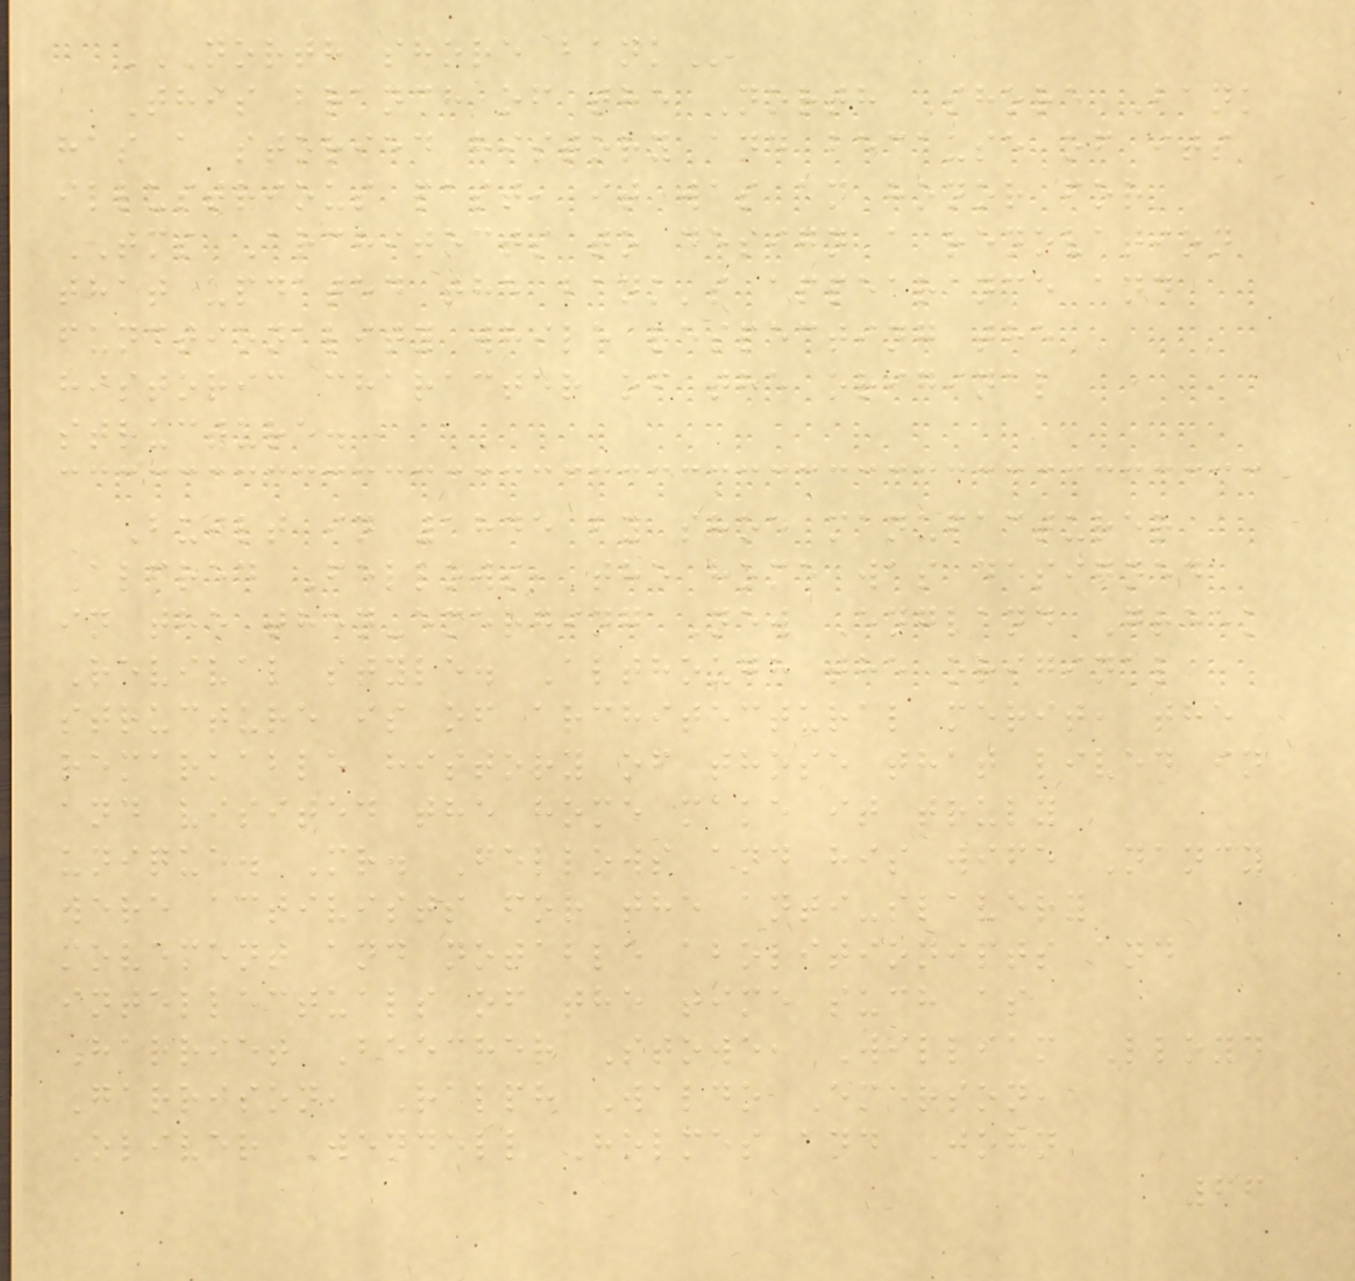NORTH SHORE BANK
This branch of the North Shore Bank
has a storied history and because of its
illustrious past, it was an honor for
TMS Architects to design a renovation
that updated the bank's appearance and
functionality while respecting the
historic character of the original
structure.
Built in 1845 by shoe manufacturer
Alfred Fellows, the home was designed
in the then-emerging New England Greek
Revival style. Although the original
structure is of architectural merit, the
remarkable history of those that lived in
and visited the home make it truly
unique. Mr. Fellows and his wife Nancy
were activists for the anti-slavery
movement and notable abolitionists and
intellectuals of the time such as
Harriet Beecher Stowe, William Lloyd
Garrison, Ralph Waldo Emerson,
Oliver Wendell Holmes and John
66
